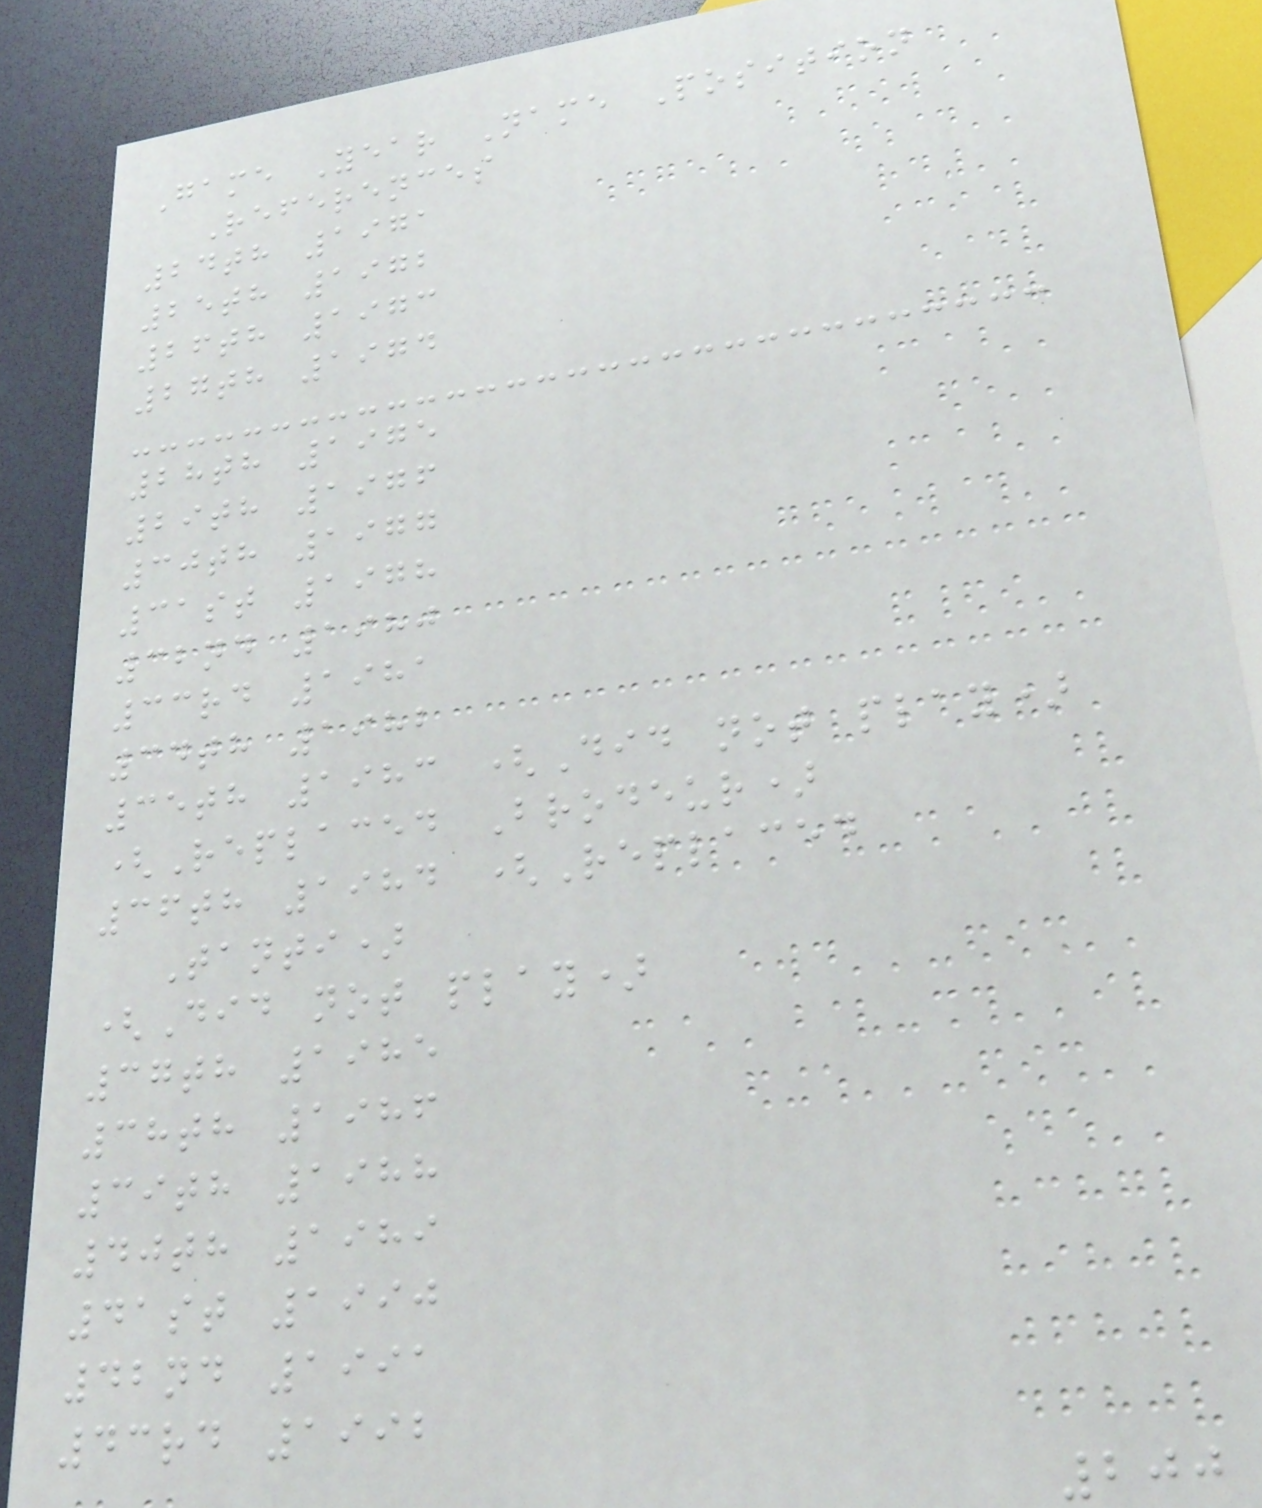Game Year Name Position
References
24th 1971
25th 1972
26th 1973
27th 1974
28th 1975
29th 1976
30th 1977
31st 1978
32nd 1980
33rd 1981
34th 1982
35th 1983 (Did not play)
(Replaced Brodeur)
36th 1984 (Replaced
Tanti)
(Did not play)
37th 1985
38th 1986
39th 1988
40th 1989
41st 1990
42nd 1991
43rd 1992
200
